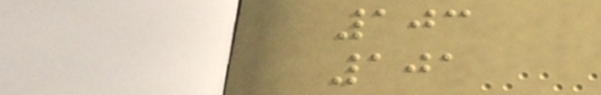103
101
